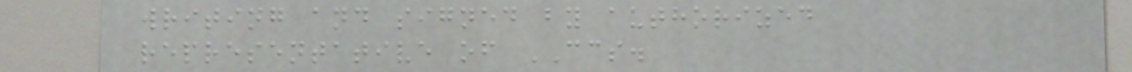writing and signed by authorized
representative of CCS.
